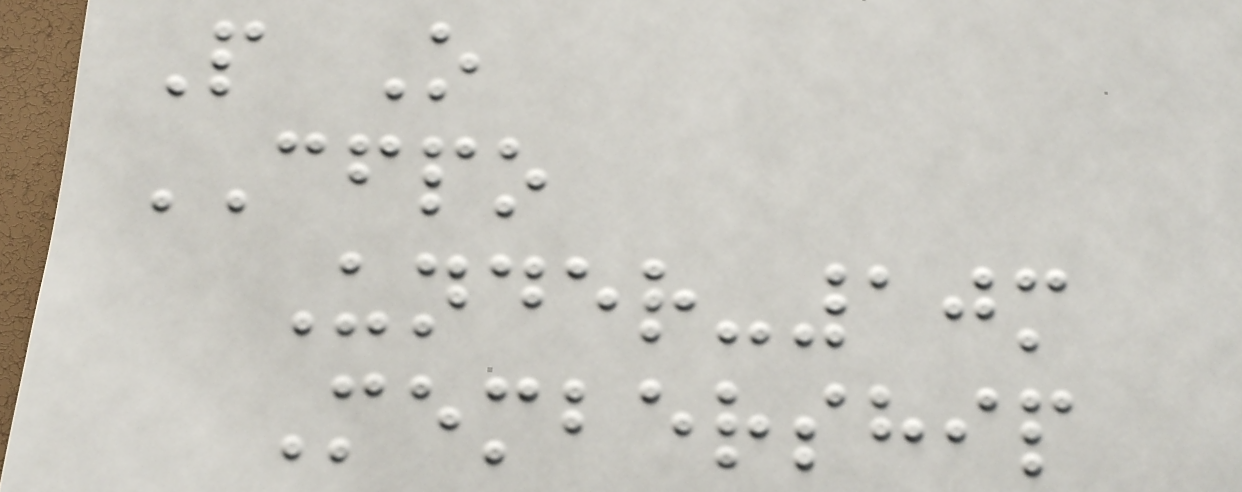P O
CFPO
Under-10m
Membership
